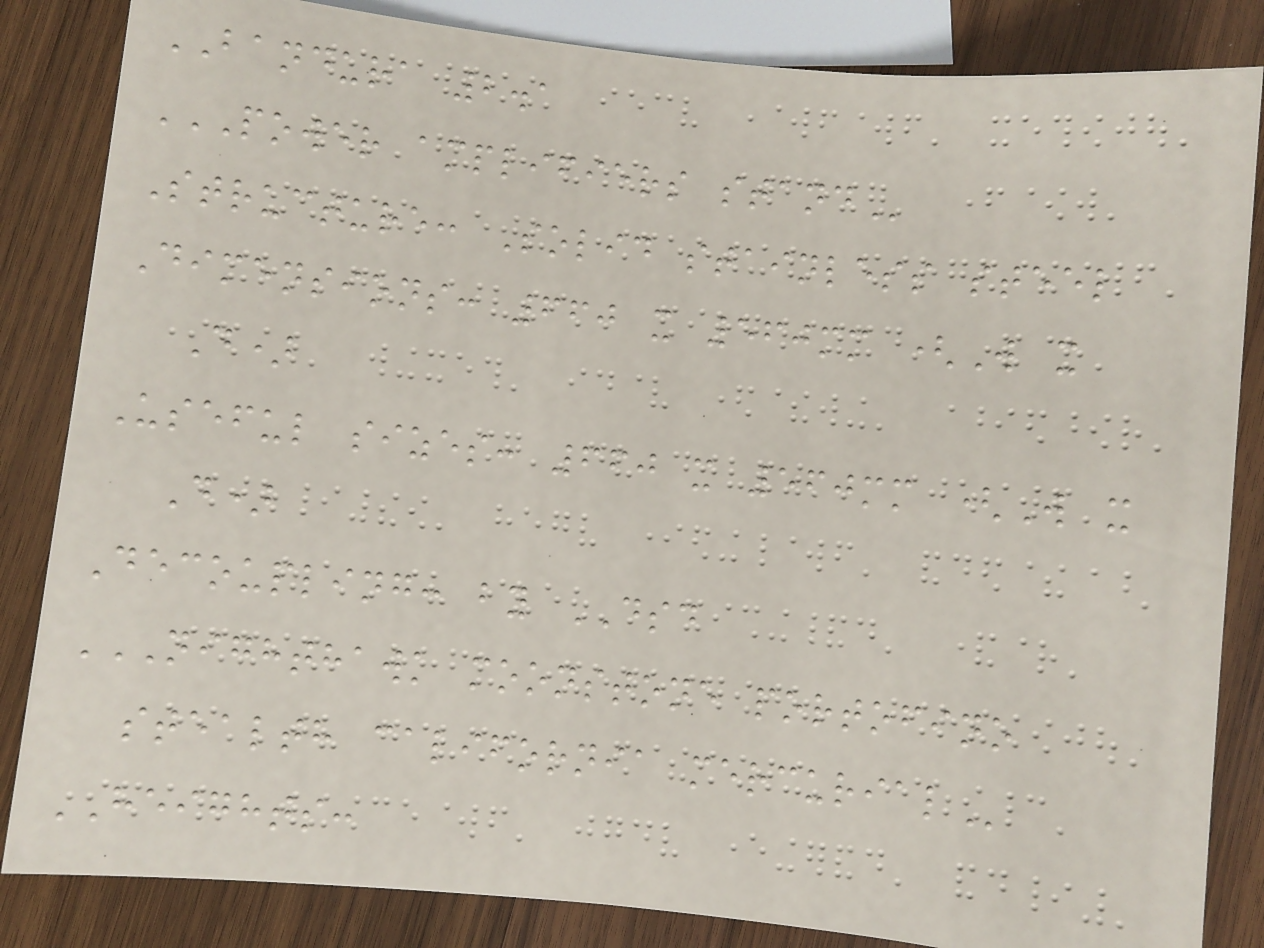BANDURA 2.1
POWER AMPLIFIERS STAND
Structure: Solid stainless steel
Dimensions: 660 x 560mm (W x
D)
Useful sizes: 660 x 560mm (W x
D)
Decoupling: by DSD
NIGHTHAWK MOONSTONE PORTOFINO
STEALTH CALIFORNIA MERCURIAL
HEIGHTS:
